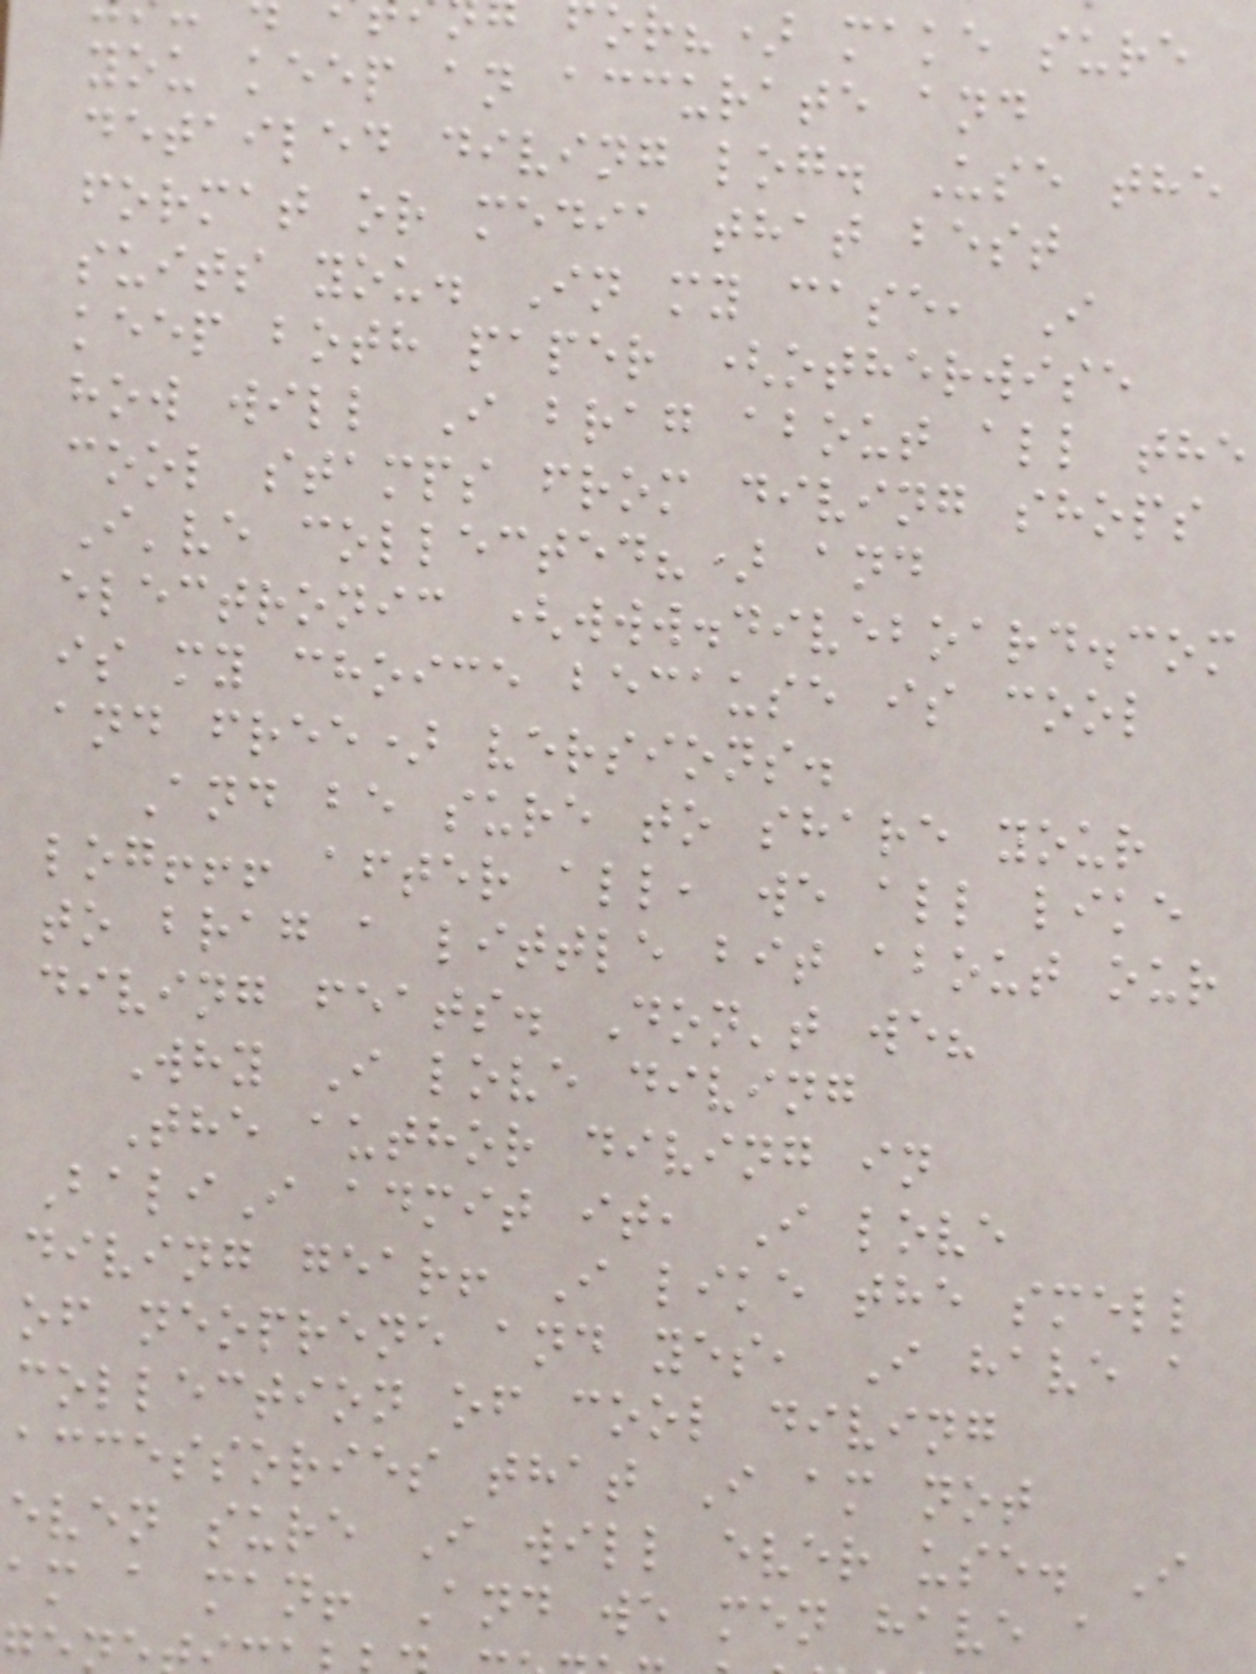or?) make sure
you keep an accurate and
detailed diving log. Use the
format or media that best
suits you. In my case, I
keep both paper (otherwise
how will I brag about all the
cool stamps from diving shops
I've collected?) and
electronic (www.diveboard.com
is my choice because is cool
and free) versions.
And be sure to share your
log!!! after all, we all like
to brag a little bit about our
diving feats. Don't we?
Why I love diving
The author diving in
BaliI admit it, I love
diving gear! I like the smell
of neoprene and yes, I have a
collection of cool diving
accessories that I am not
even sure I will ever use. I
am a man! And we men have a
